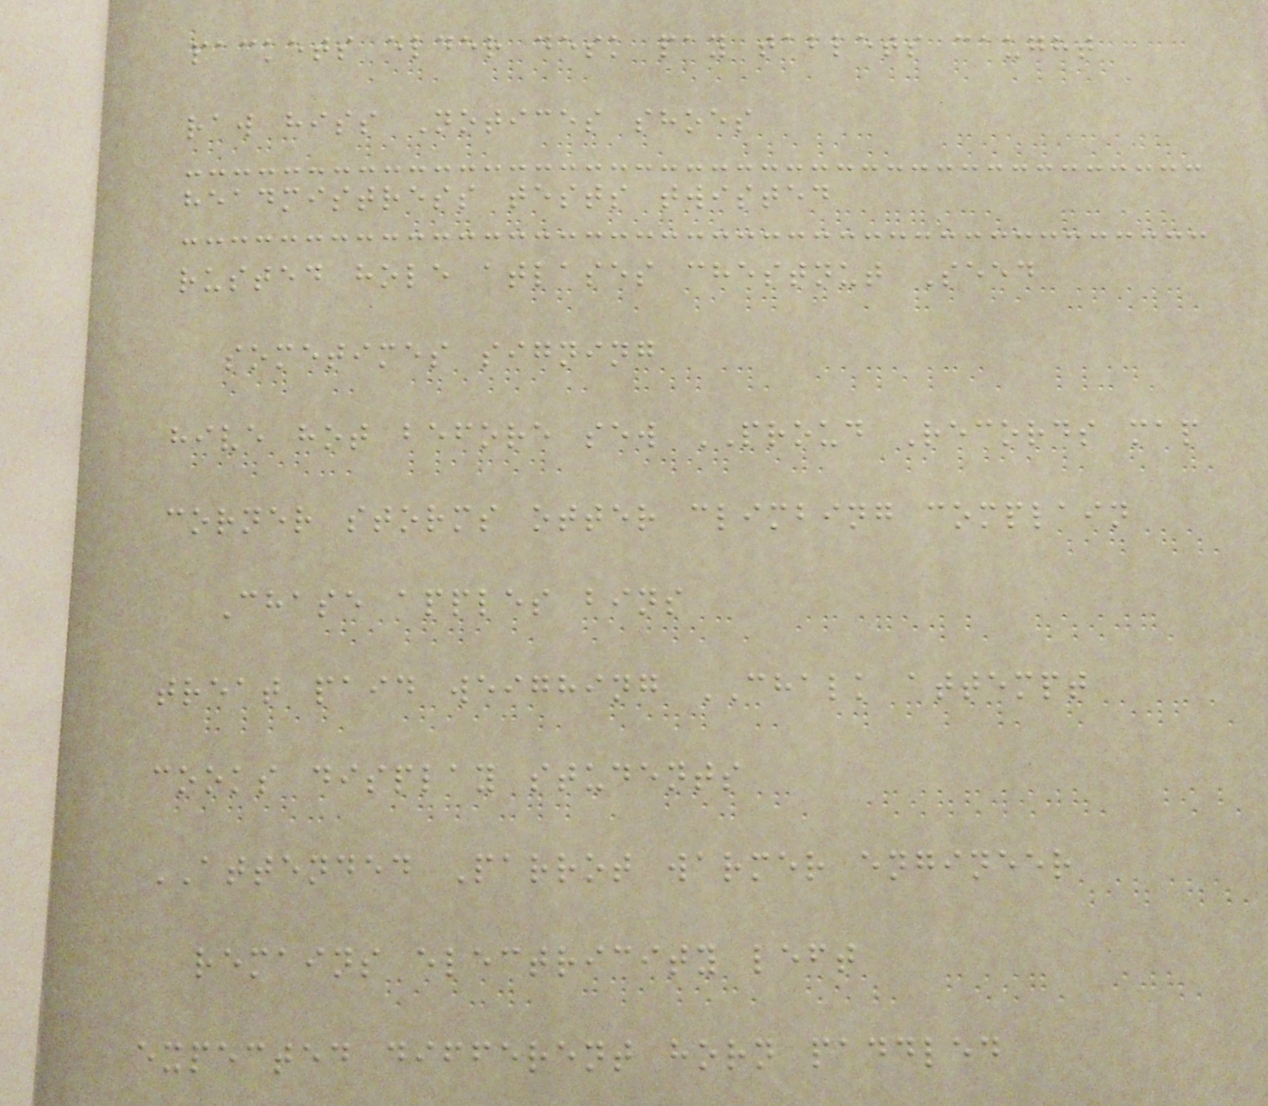packets elder desk pay tablets caught
raw hiss Notices shoes
headmistress tests twisted
rusted hole atlases chestnut Seed
sometimes signing
hive hot before sew PROUD Records map
corner storms otter climbing complain
Chase apples bins
treat paid weighing CHALK attempt
cooks display students
ATTENDED Parrot warmer engineer
remains electricity left
expected different horn paddled
